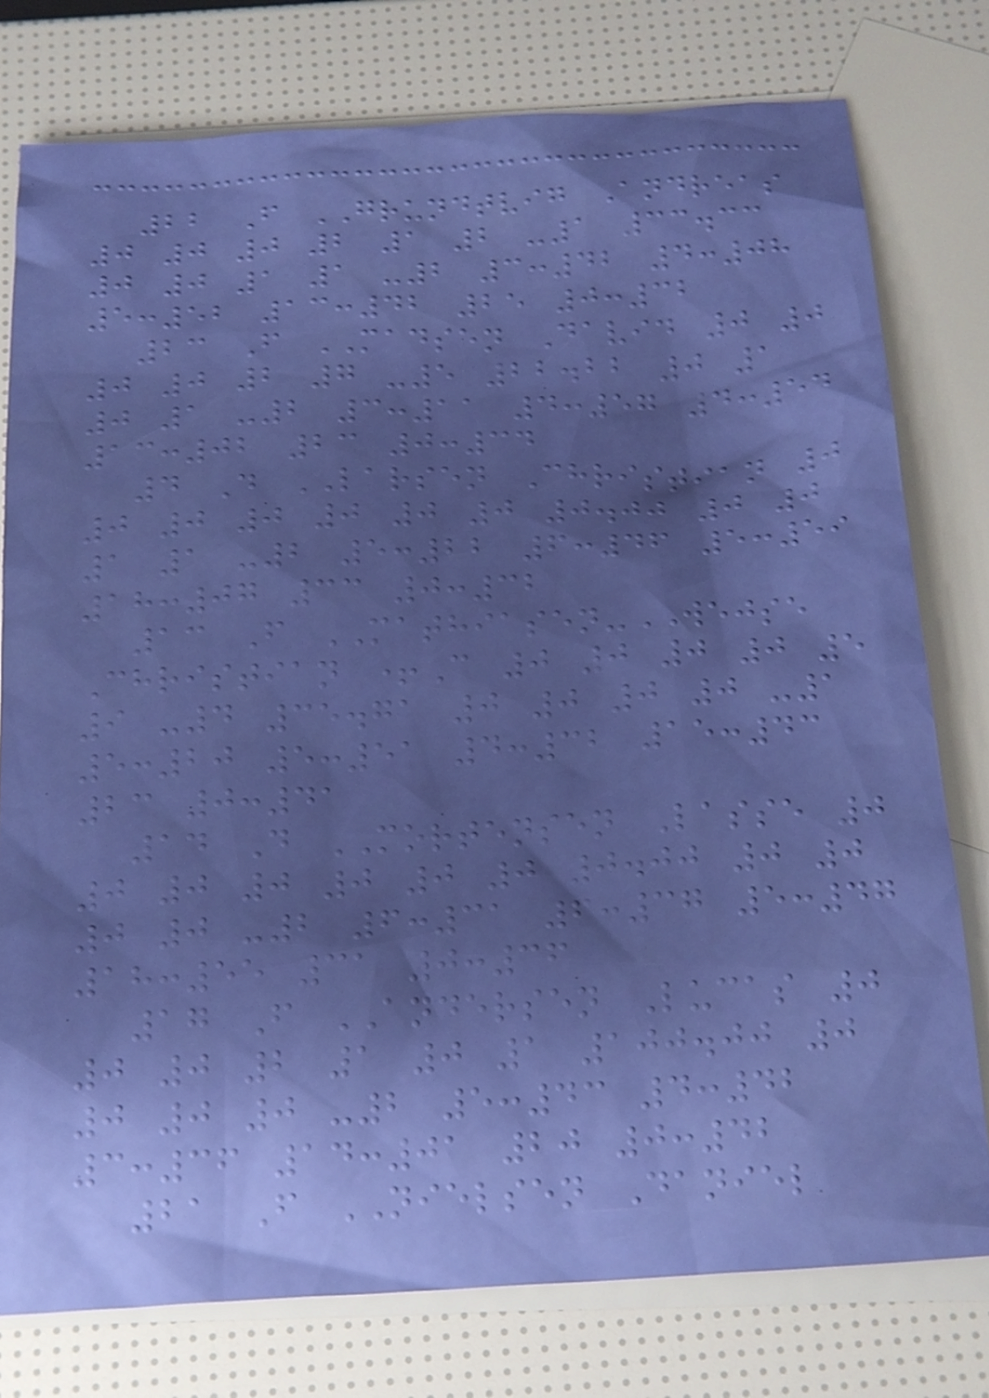22 F GRUNDTVIG Andreas
0 0 0 2 1 2 -1 33.33
0 0 1 1 -2 3:42 4:08
5:52 13:42 25 0:32
23 F MADSEN David 0 0
0 0 2 7 -5 22.22 0 1
0 1 -2 3:11 4:57 4:54
13:02 23 0:34
4 D LARSEN Christian 0
0 0 0 0 0 0 0.00 0 0
1 1 -2 5:22 6:46 5:59
18:07 33 0:32
13 F MATHIASEN-WEJSE
Christian +C 0 0 0 0 5
9 -4 35.71 0 0 0 0 -1
5:20 5:51 4:32 15:43
23 0:41
14 D MORTENSEN Lasse 0
0 0 0 0 0 0 0.00 0 0
0 0 -2 6:31 6:37 5:47
18:55 31 0:36
17 F ANDERSEN Lucas 0
0 0 2 1 0 1 100.00 0
0 0 0 -2 5:43 4:42
3:36 14:01 20 0:42
21 F NIELSEN Daniel
